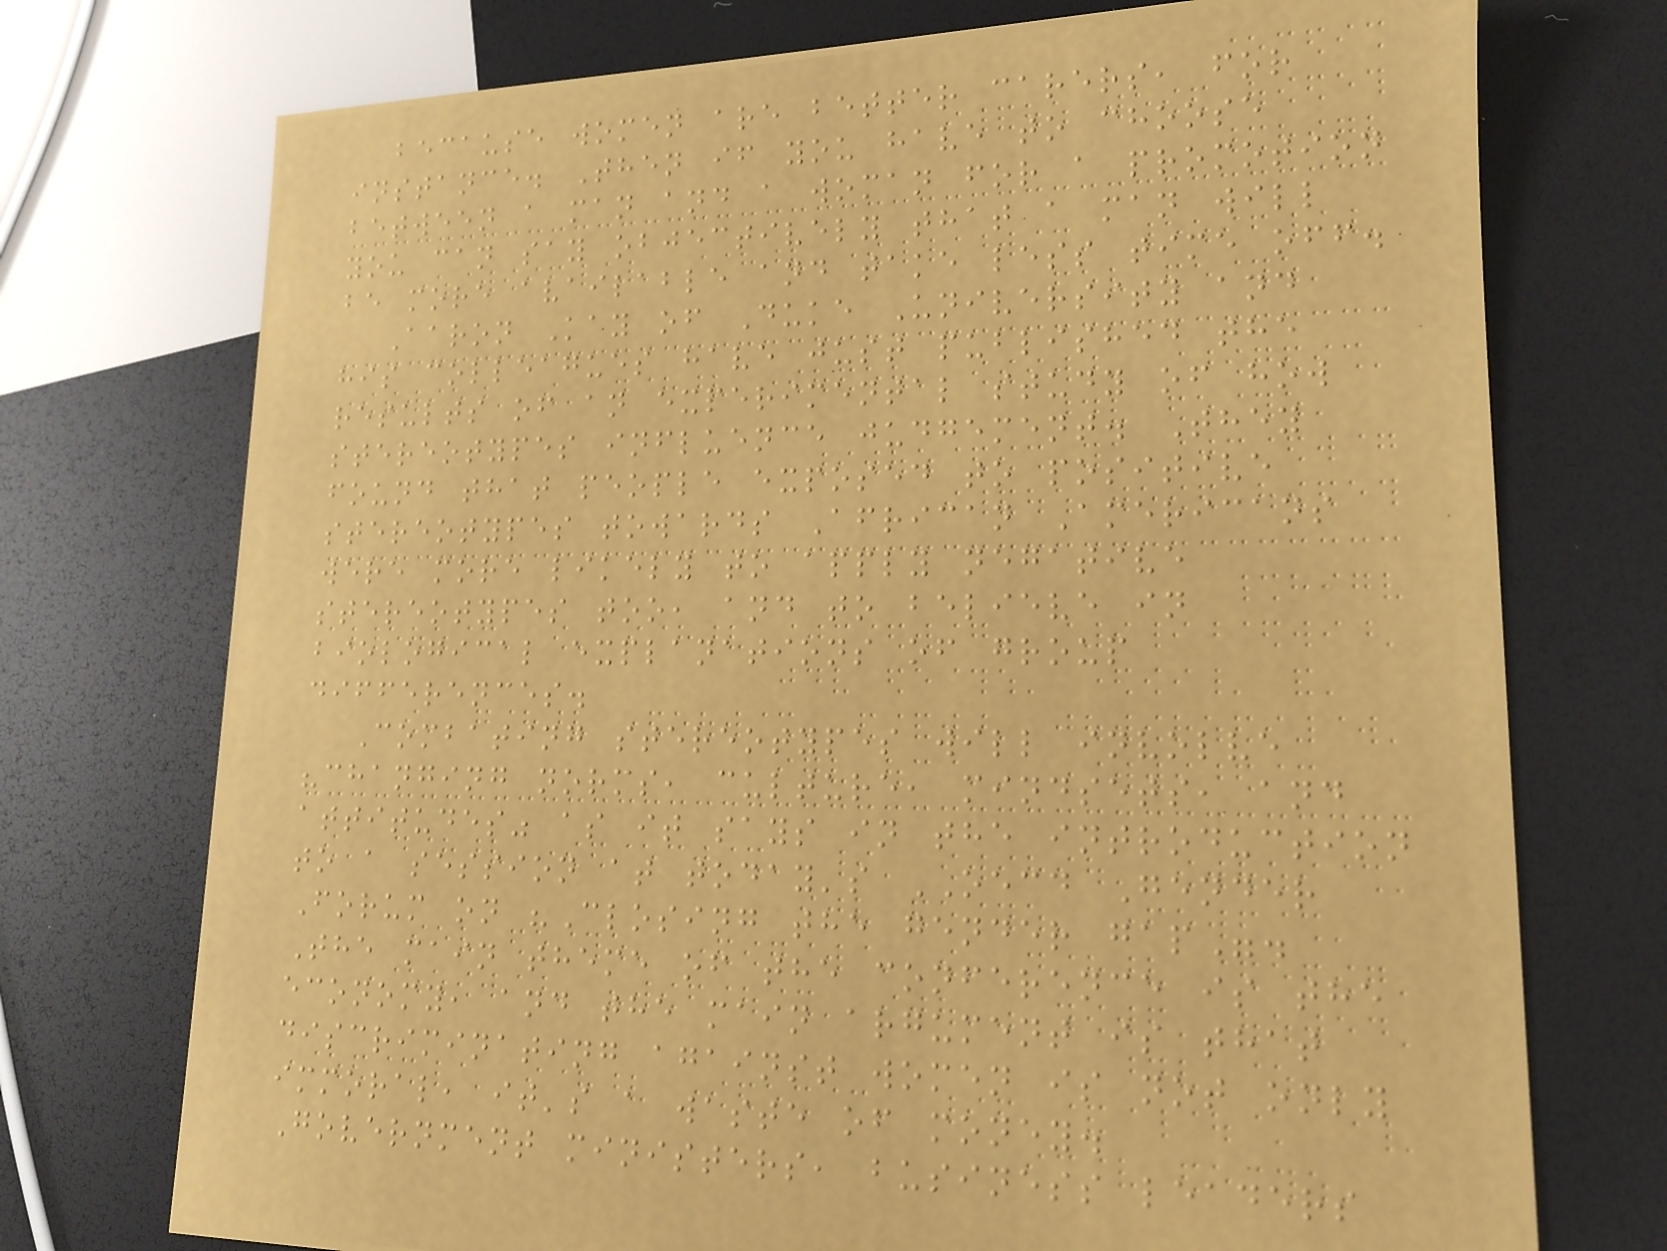because women are better carers, for
instance. Then if you have to choose
between a man and a woman for a promotion
you can say objectively that a man will
be more available and take less time off.
Aaron Kay of Duke University and
his colleagues have just published the
results of an experimental study of how
stereotypes influence judgement. They
found that people exposed to positive
stereotypes towards African Americans
were more likely to apply negative
stereotypes too, and to believe in
biological explanations of group
differences.
Combating stereotypes will involve
"changing norms, culture, mindsets, and
attitudes" as it says in the introduction
to a session at today's OECD Gender
Forum on "Closing the gender gap".
The main theme of the conference is the
economy, and the main argument is that
discriminating against women is not only
immoral, it's a waste of money.
Government ministers, business leaders
